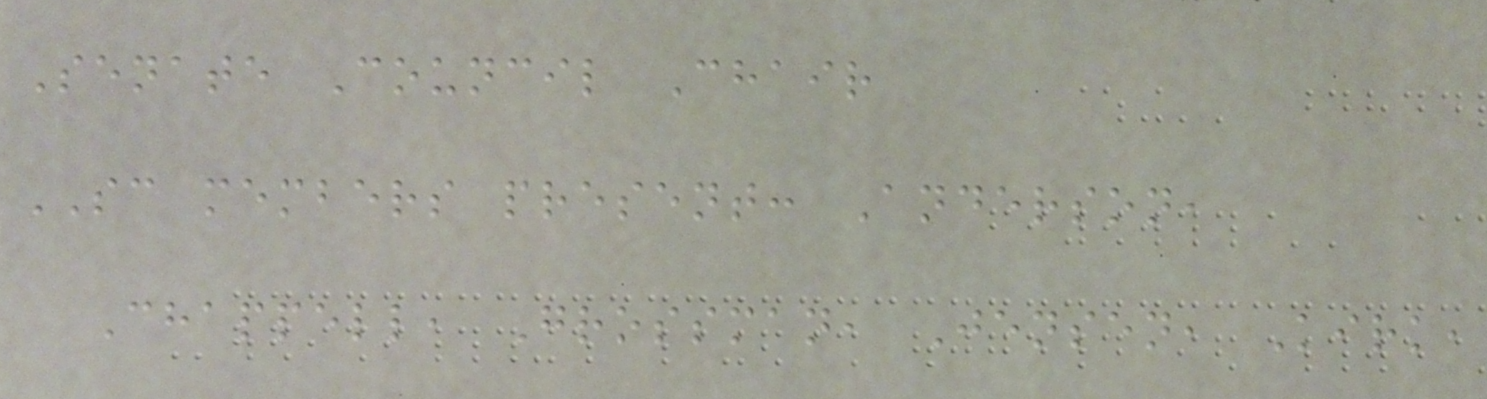Senate Council Chair
SC members present: Anderson,
Chappell, Grossman, Jensen, Kirk,
